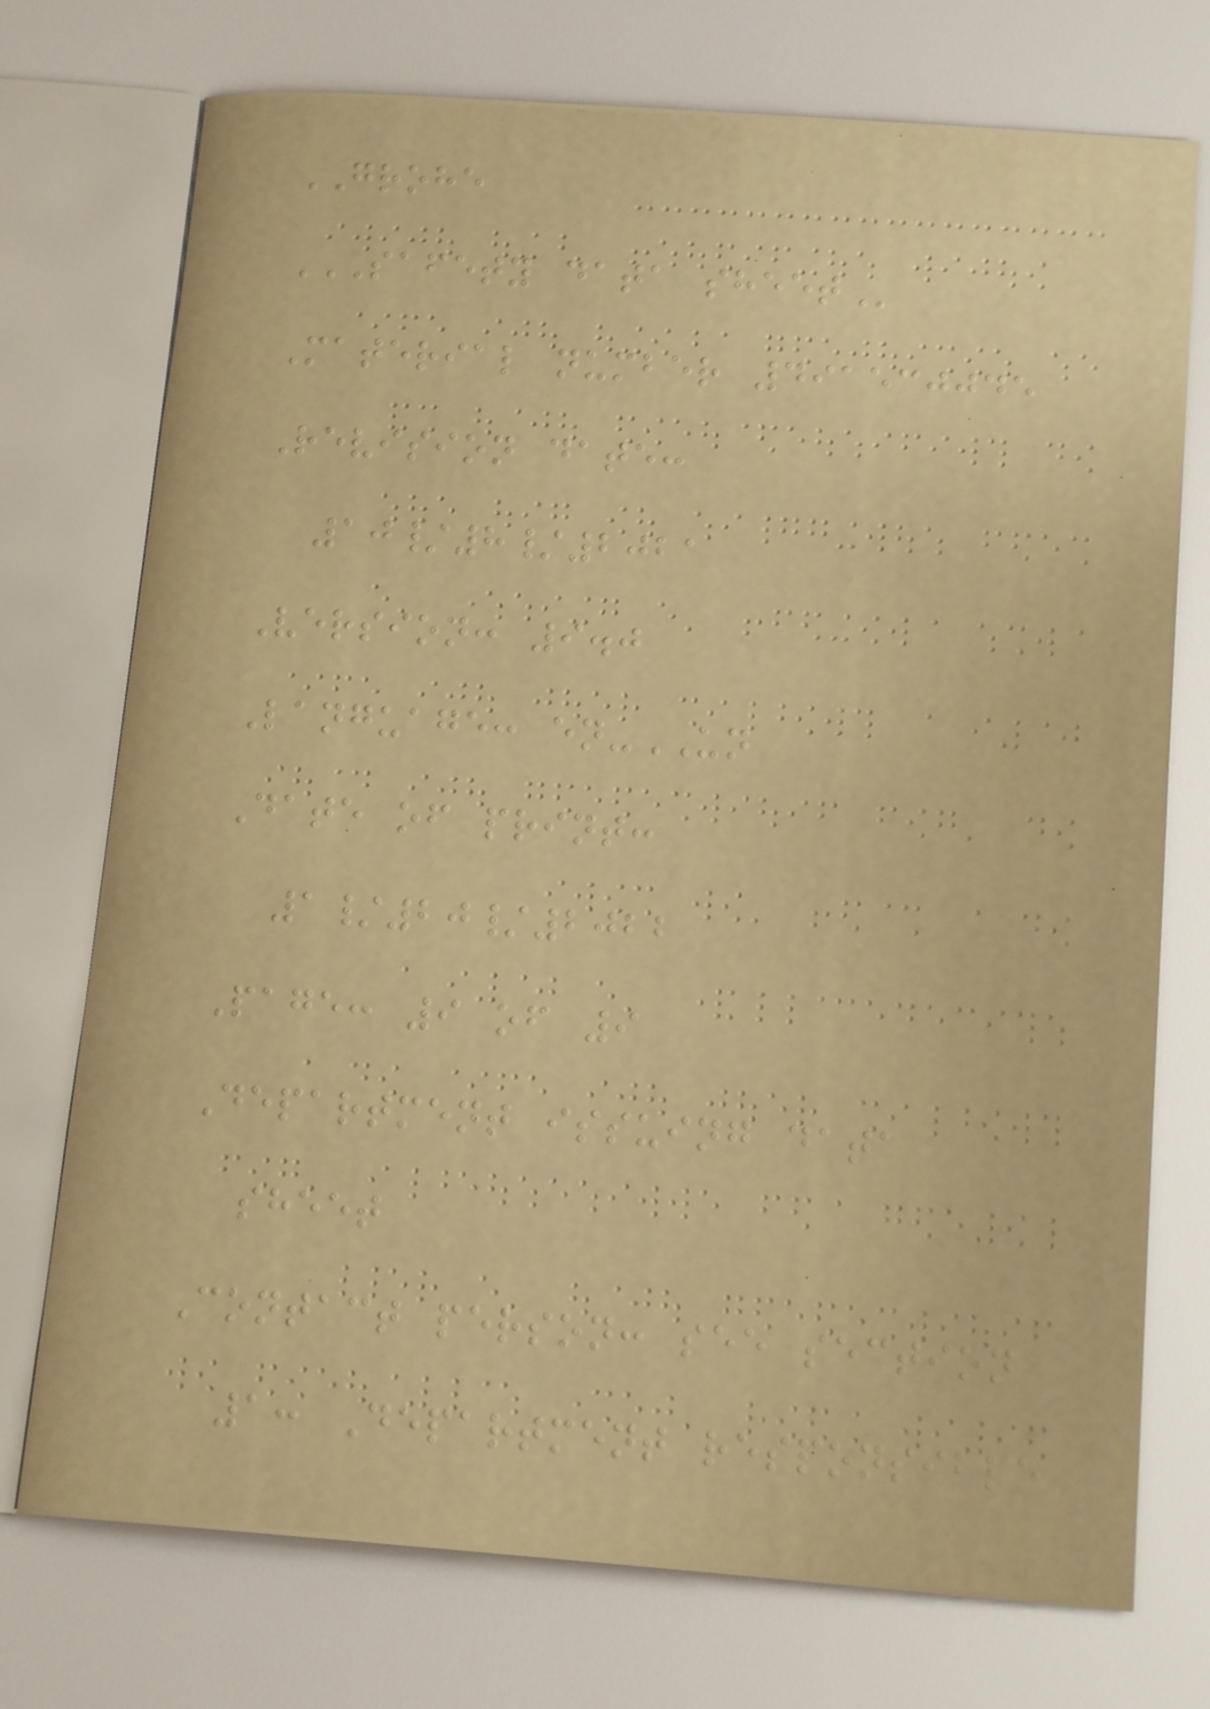GROHE
SAFETY DATA SHEET
Material number 491530045
Revision date:
10/8/2021
Version: 9.0
Language: en-UN
Date of print:
1/20/2022
Page: 9 of 9
Department issuing data
sheet
Contact person: see section
1: Department responsible
